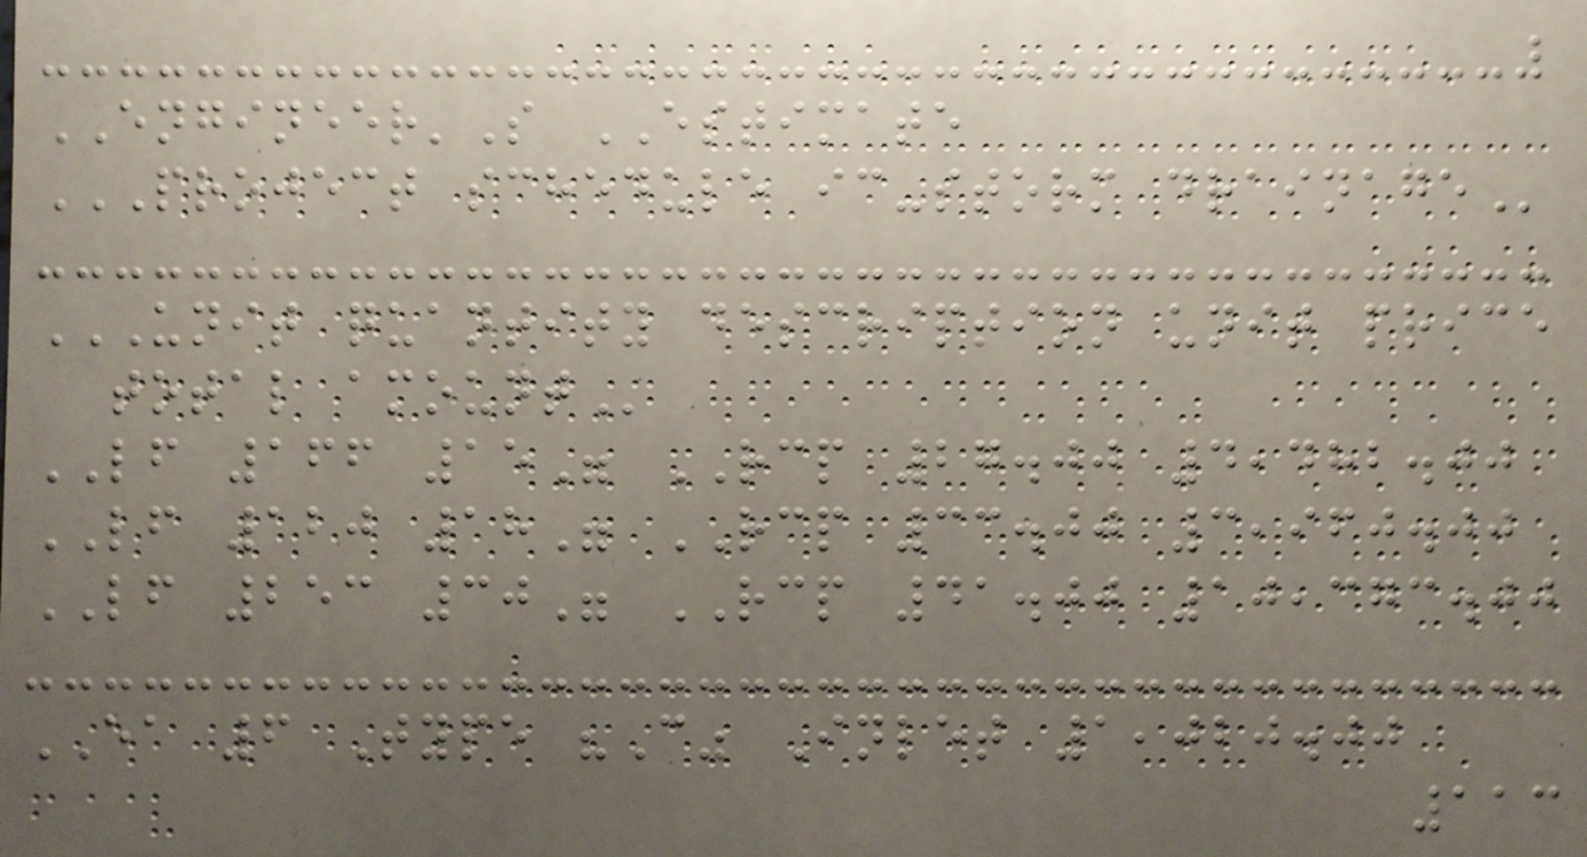ENGINEER'S ESTIMATE
PROJECT SCHEDULE IC-STORM DRAINAGE
UNIT QUANTITY DESCRIPTION UNIT PRICE
TOTAL AMOUNT
LF 166 15" RCP 27.00 4,482.00
LF 120 18" RCP 33.00 3,960.00
LF 253 30" RCP 41.00 10,373.00
EA 6 Type "C" Inlet 1,020.00
113
